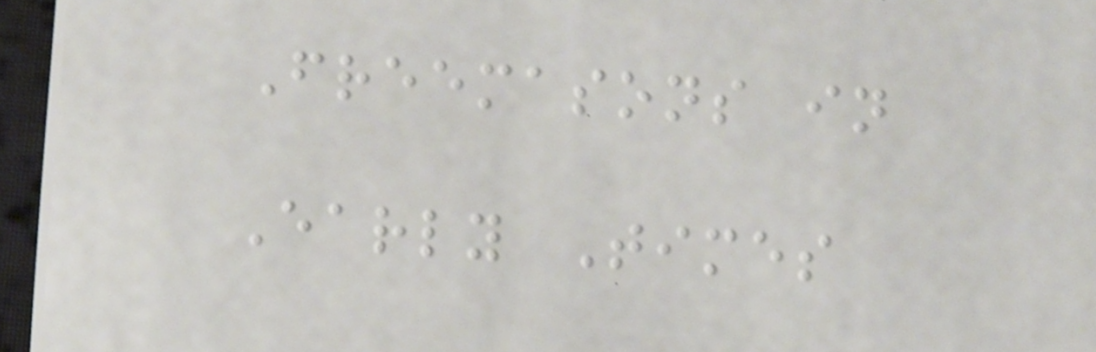Freemasons in
Early Times
